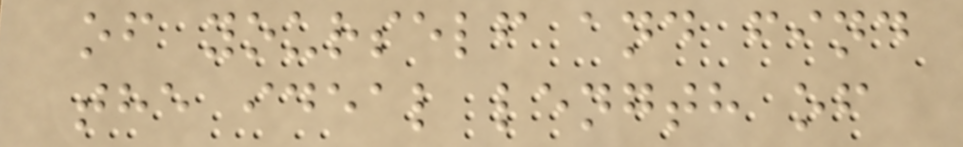of yourself and find
the ideal length of
